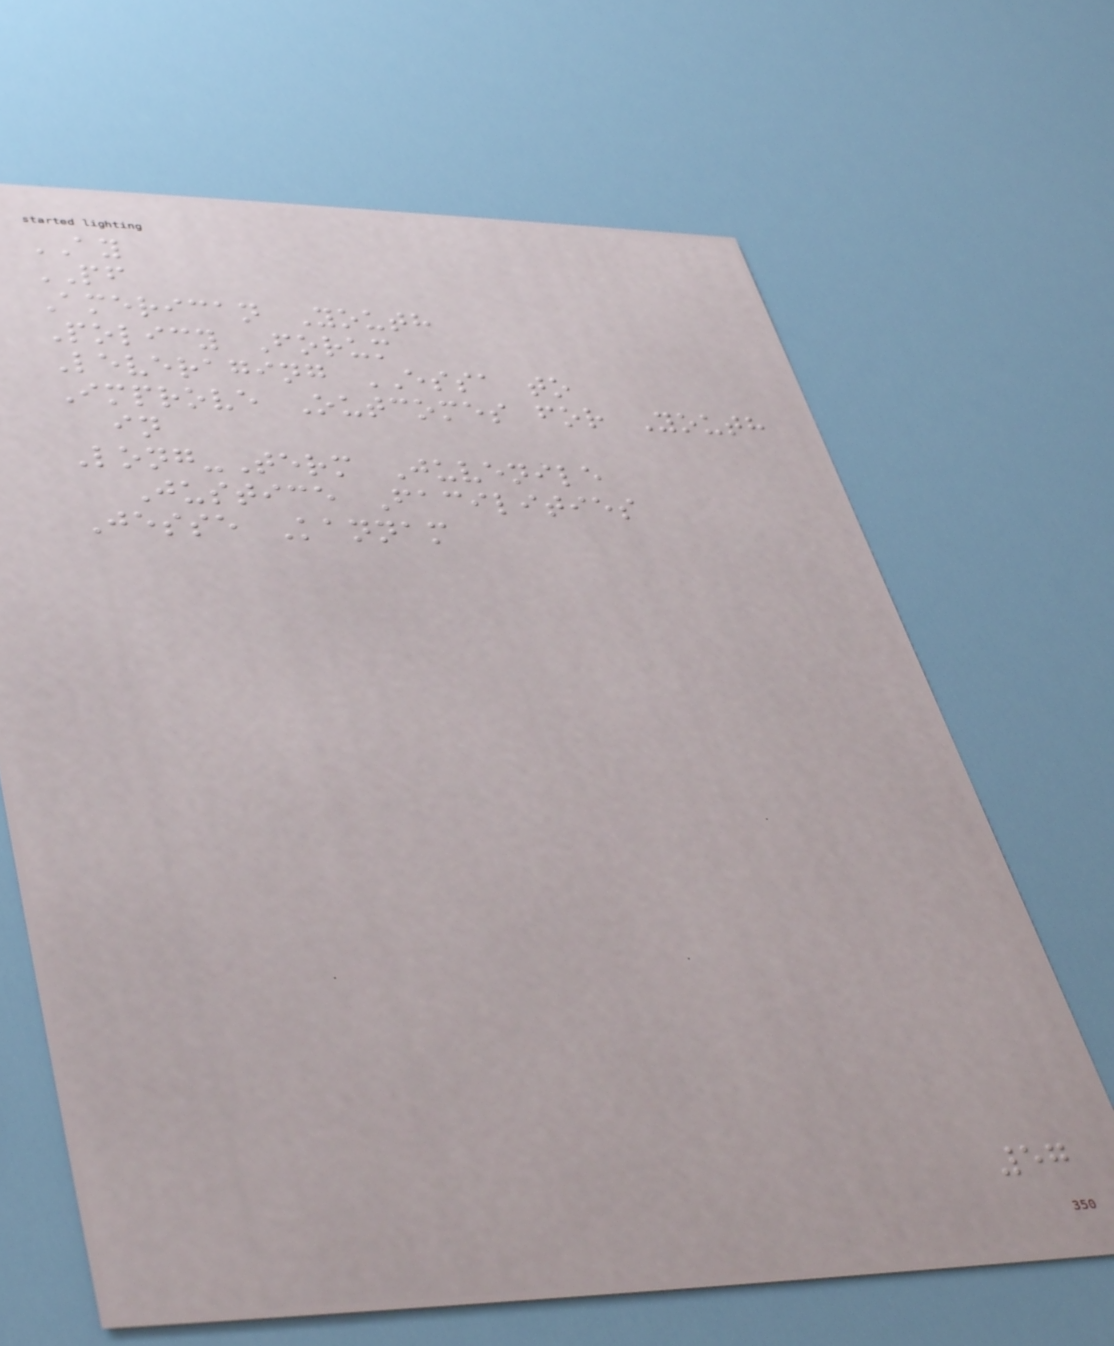AY
PF
American Youth
Policy Forum
Leveraging ESSA to
Improve Outcomes for Youth
in
Long-Term Juvenile
Justice Facilities
Jesse Kannam
57
